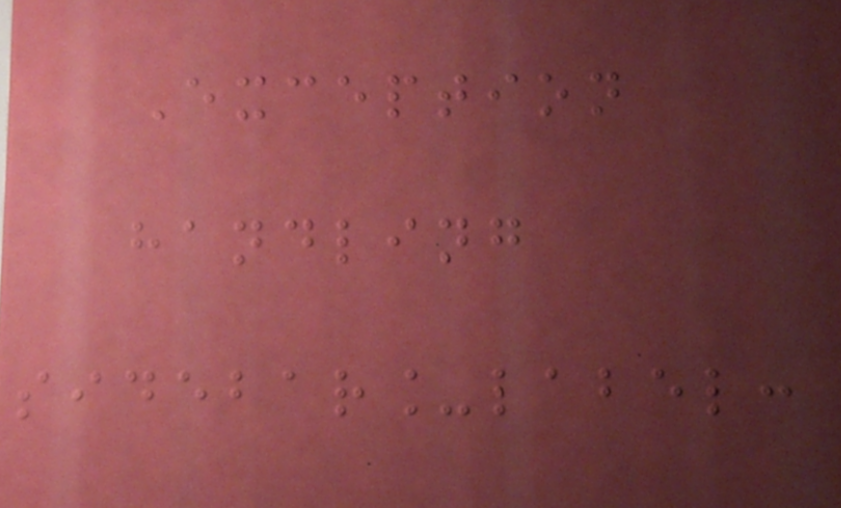Exception
handling
sidebar_label:
